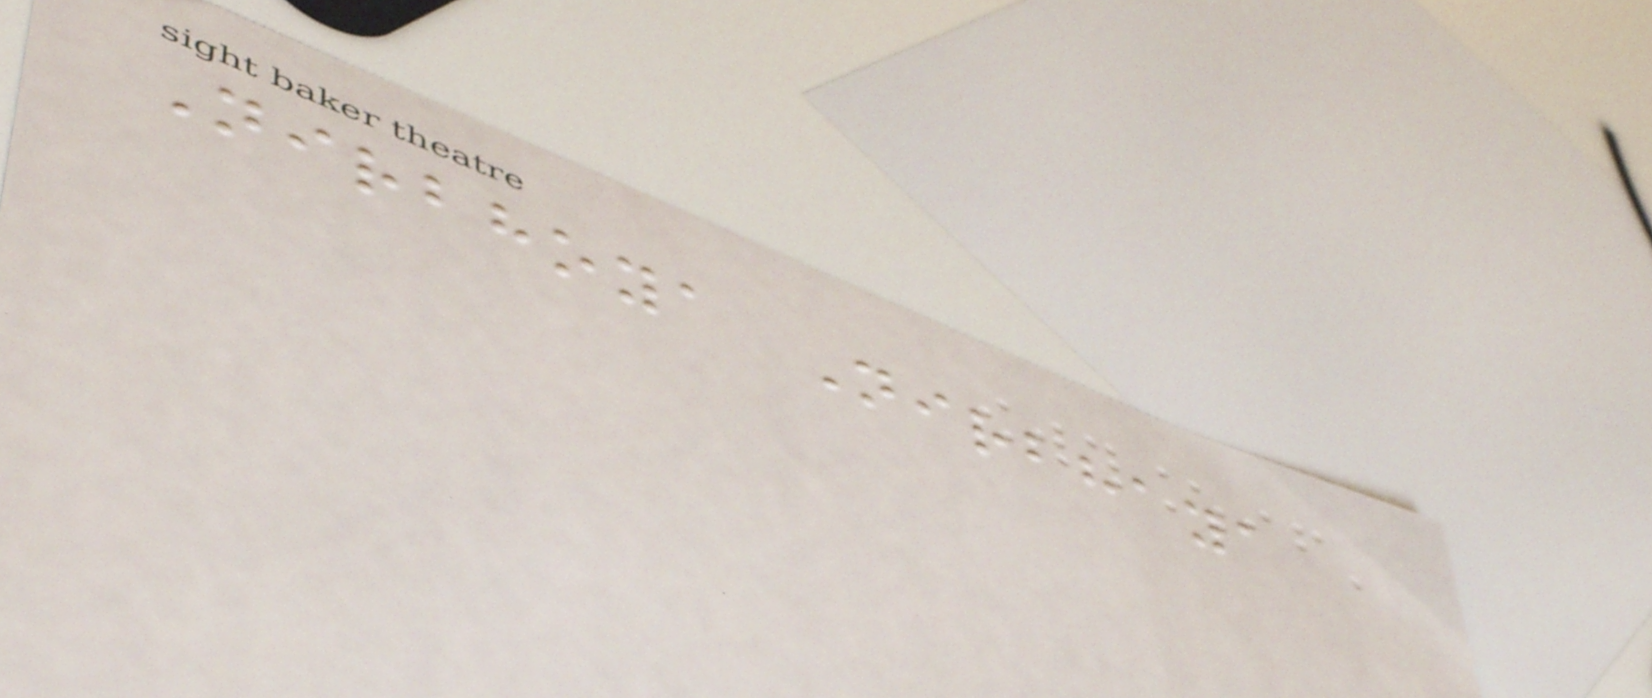Nirbhoya Nirbhaya
